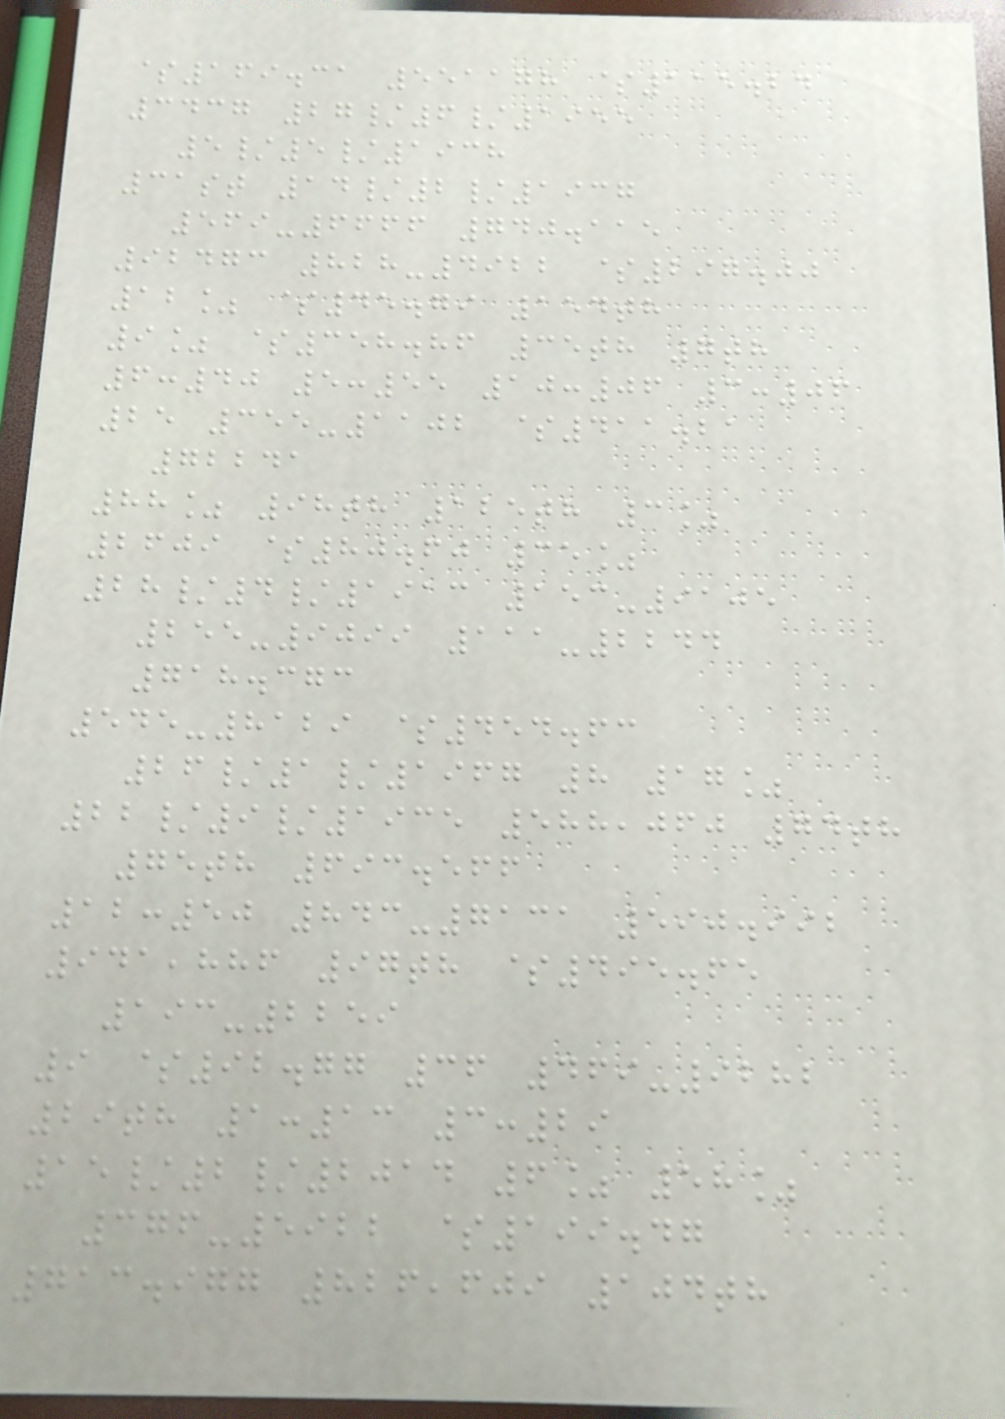$169.31 551178 $115.24
3437 27/6/1955
5/5/1938
31st 14/2/1937
569-6666 740.115
92473 828-4922 $297.00
12% $45.79 154th
9% $358.86 35th 7th
6:40 5:55 10:06 3:06
25 355-1102 $411.21
72241
88% 98th 125th 3%
2609 $80.60 35%
28/4/1913 153-9105
255-9099 111-2244
718.373
545-8129 $454.63
26/1/1967 8 17%
22/9/1935 588,060 74th
75th 693.566
12:50 843-7131 590.992
941,886 97th $495.65
193-2259
9 $92.77 36 469-9282
29th 1:13 3:29
15/2/2014 6% 58%
376-5922 $199.47
713.977 826,609 104th
